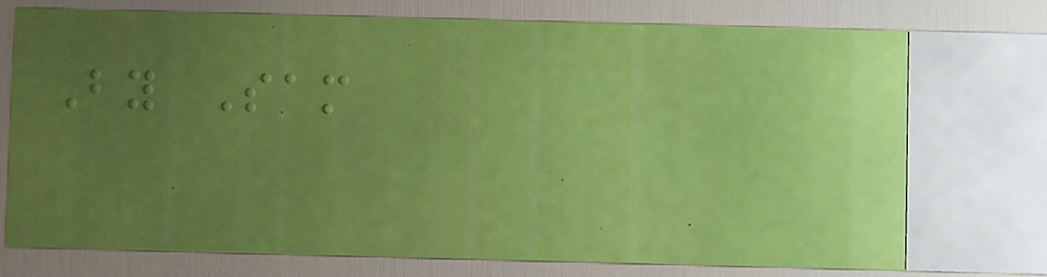By Sam
